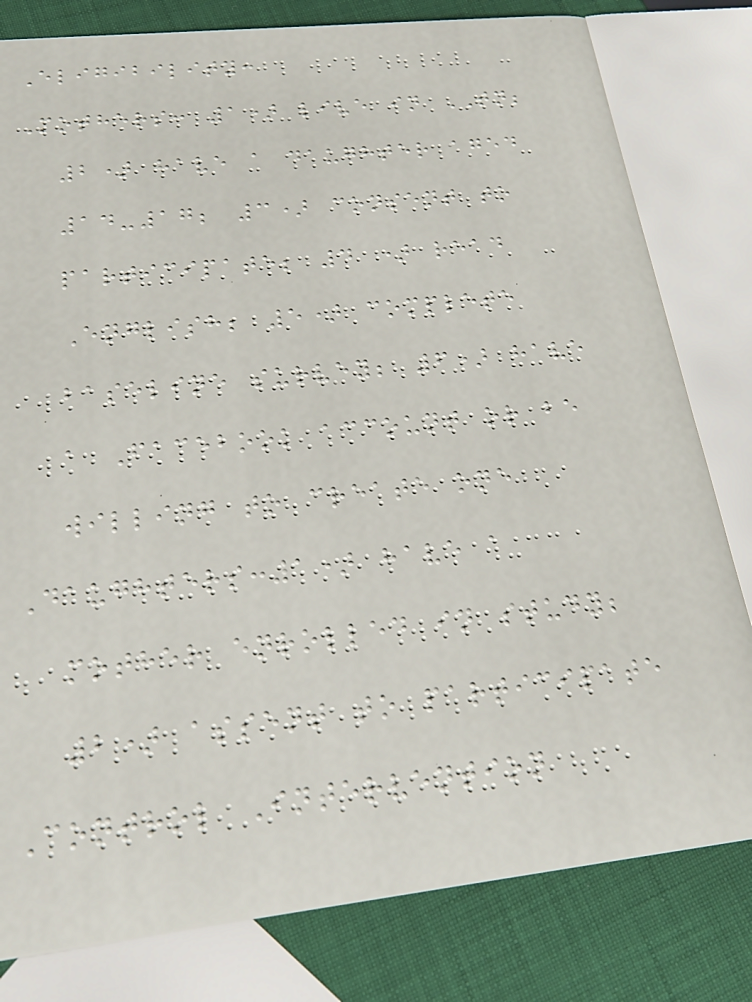Eligibility:
Mothers: 1) live in TN;
2) have a daughter aged
14-17; 3) consent to
participate; 4 ) read
English; 5) complete
baseline survey; 6) have
a Facebook account or be
willing to create one
Daughters:1) have a
mother enrolled in study;
2) assent to participate
Control Intervention
